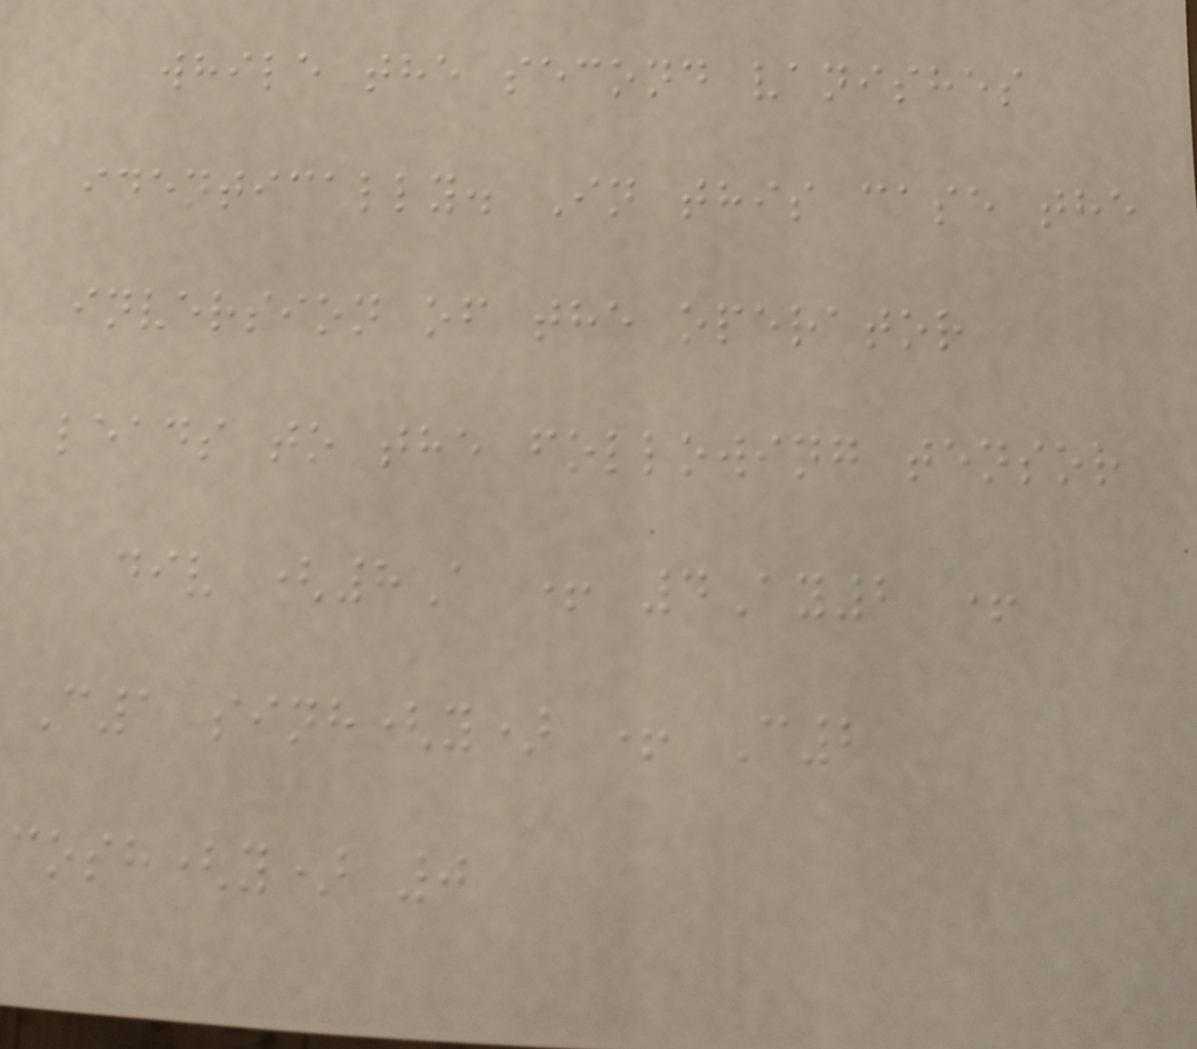while the second vanishes
identically. In this case the
inversion of the operator
leads to the following tensor
div (8A + 4Ay2 +
C1 sinh(y) + C2
cosh(y) 0
